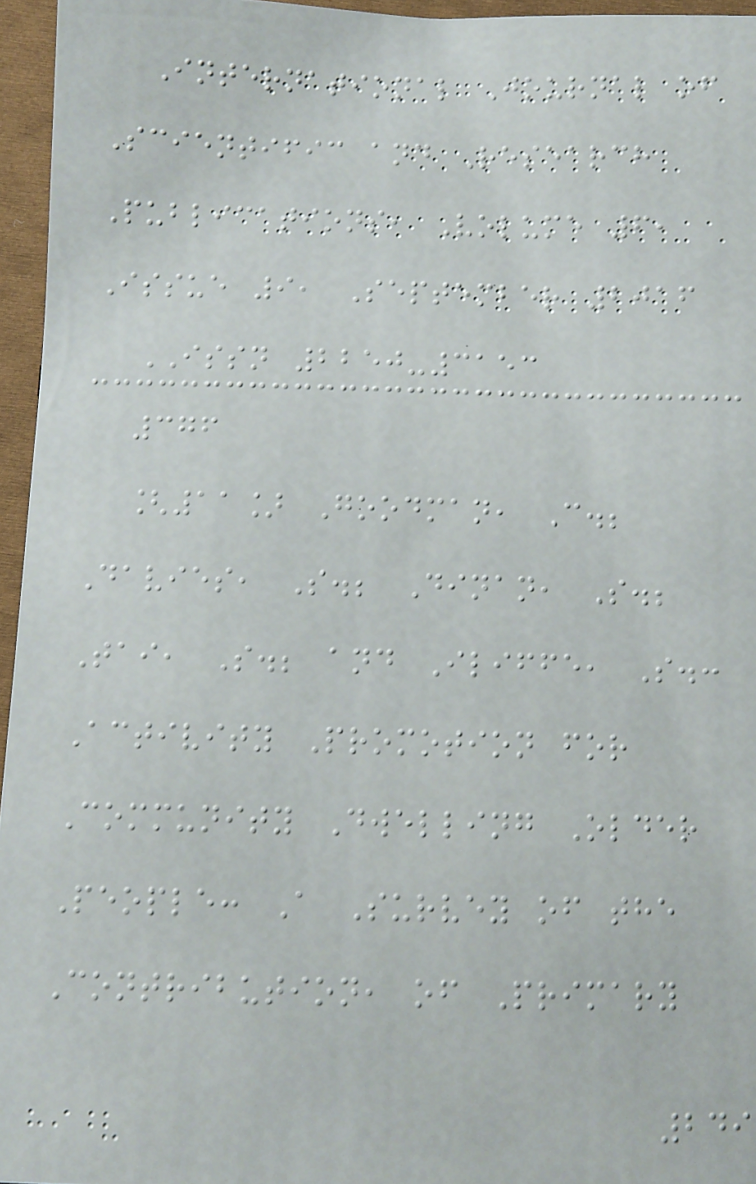International Journal of
Scientific and Research
Publications, Volume 6,
Issue 9, September 2016
ISSN 2250-3153
376
[11] Goodman, C.;
Davies, S.; Dinan, S.;
Tai, S.; and Iliffe, S.:
Activity Promotion for
Community Dwelling Older
People: A Survey of the
Contribution, of Primary
249
